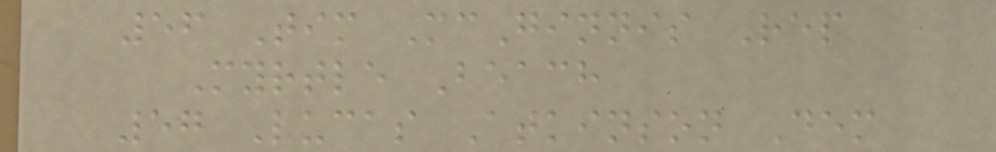56 Tim McGinnis Rep
Myrtle Beach
57 Lucas Atkinson Dem
